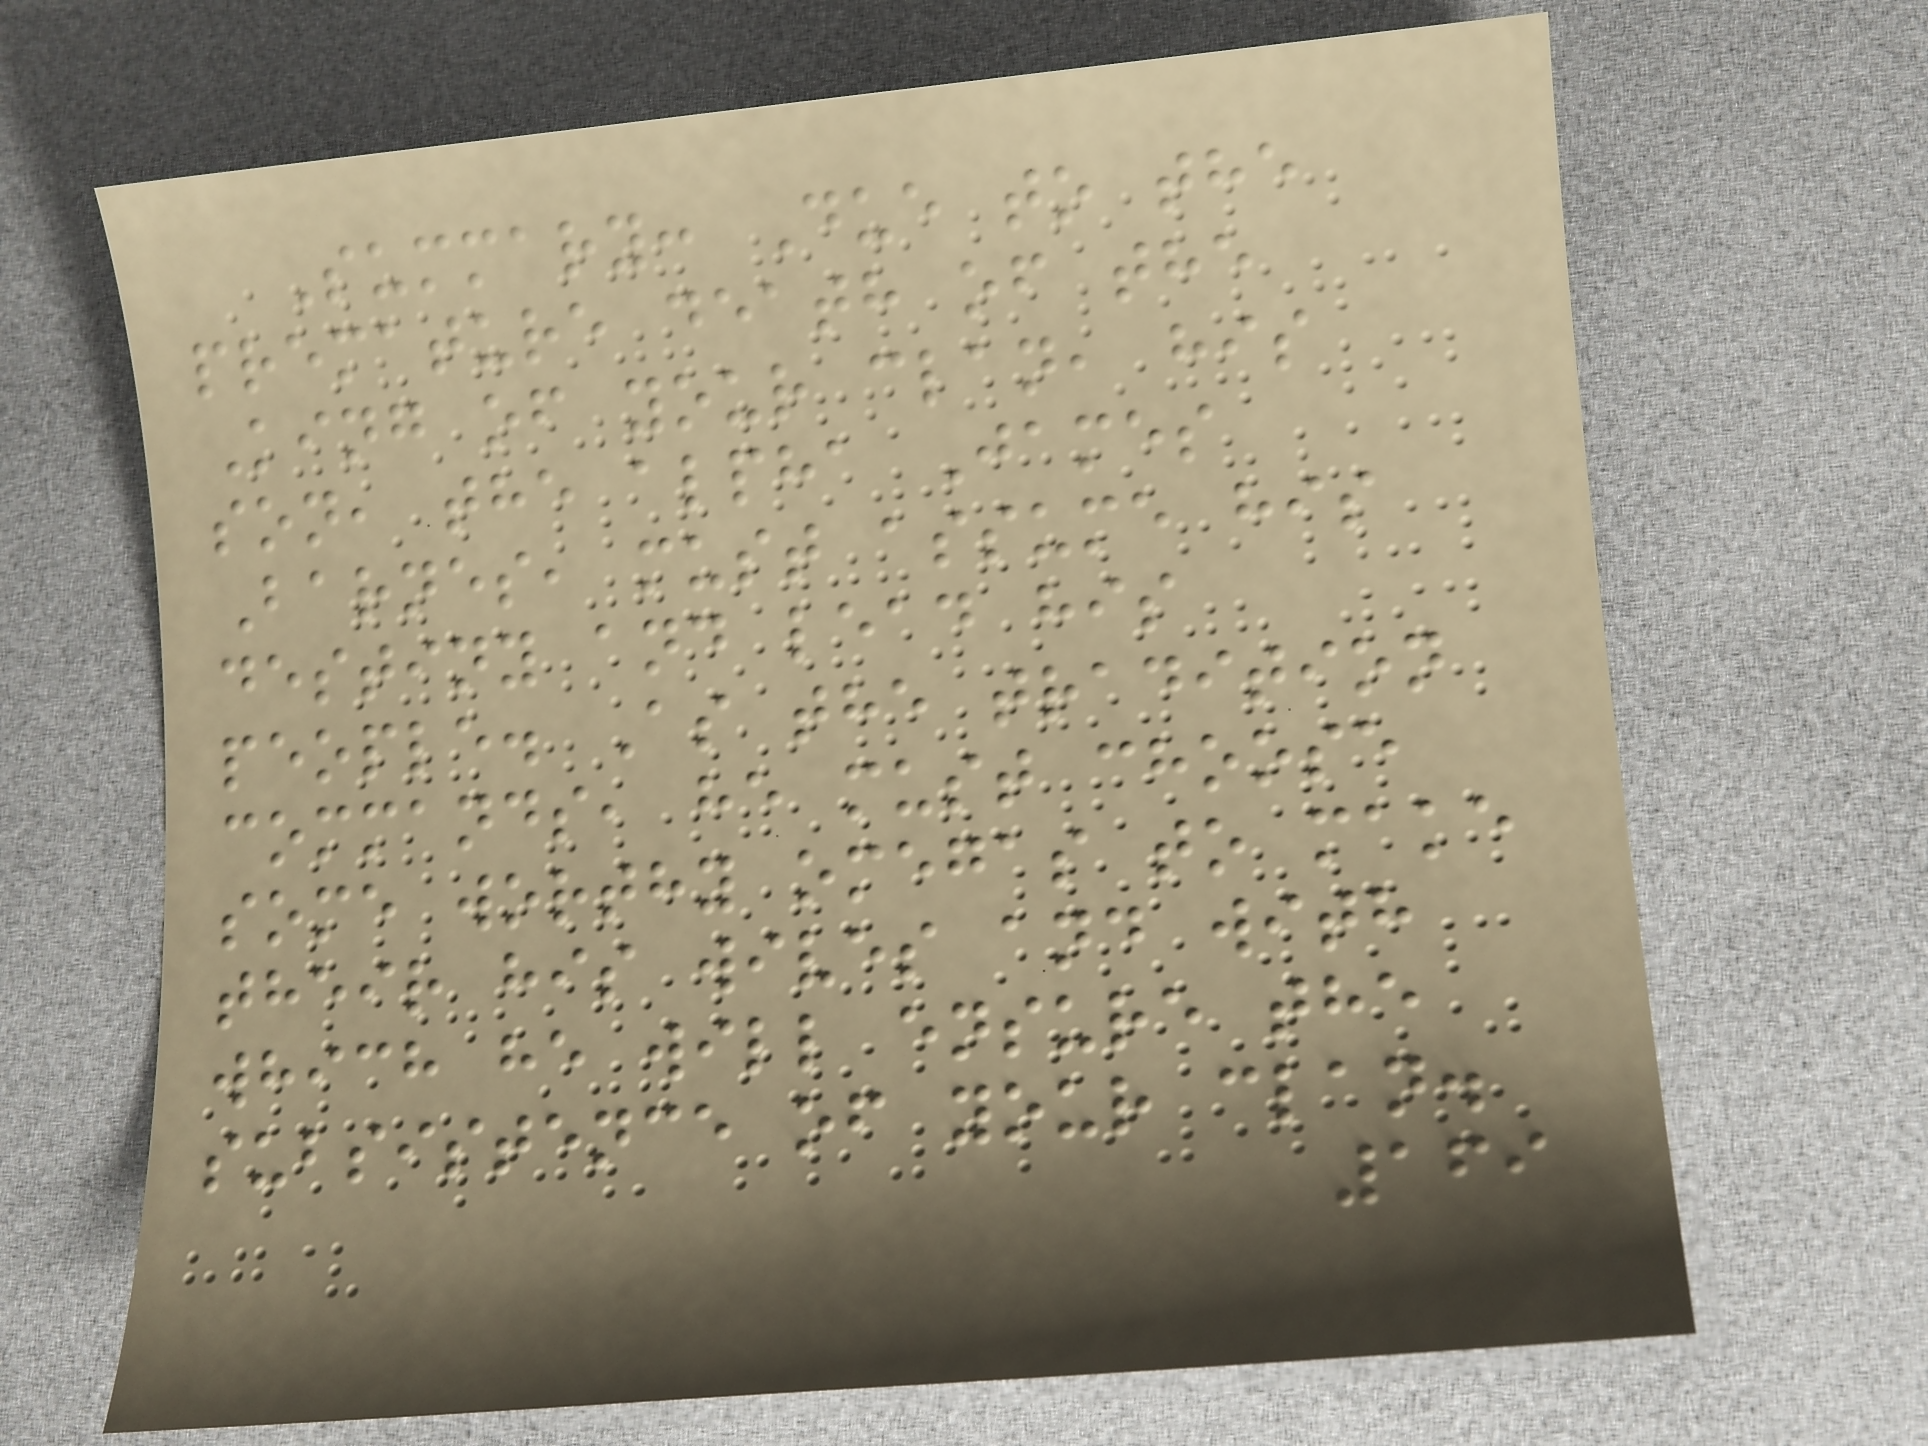Summary: Due to the
premature death of the
King of your clan, his
son, the alpha James
Barnes, must assume his
destiny and lead his
people. As the tradition
commands, he must choose
some worthy omegas to make
their his wives and with
which he will ensure the
subsistence of your clan.
169
